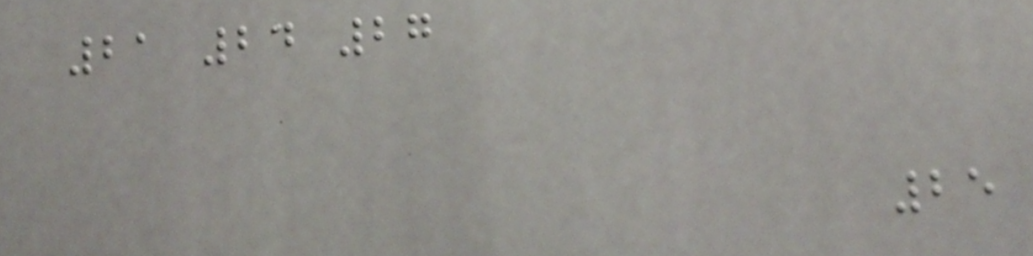21 24 27
25
